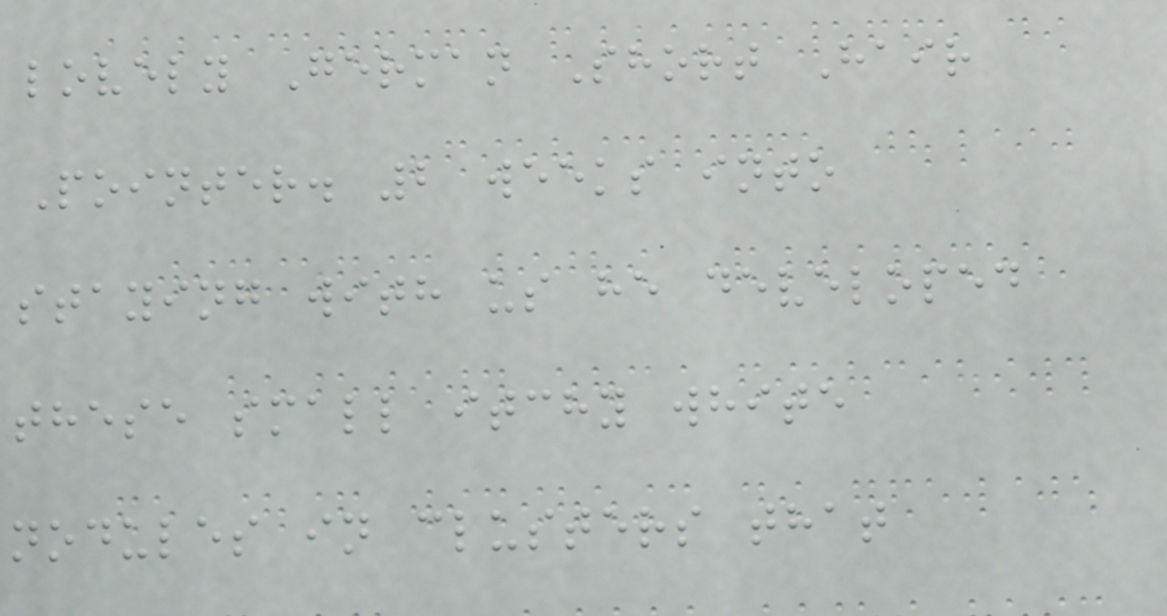lovely German Short Hair
Pointer. 2 weeks into
staying with us he developed
these small itchy white
nodules in clusters that
